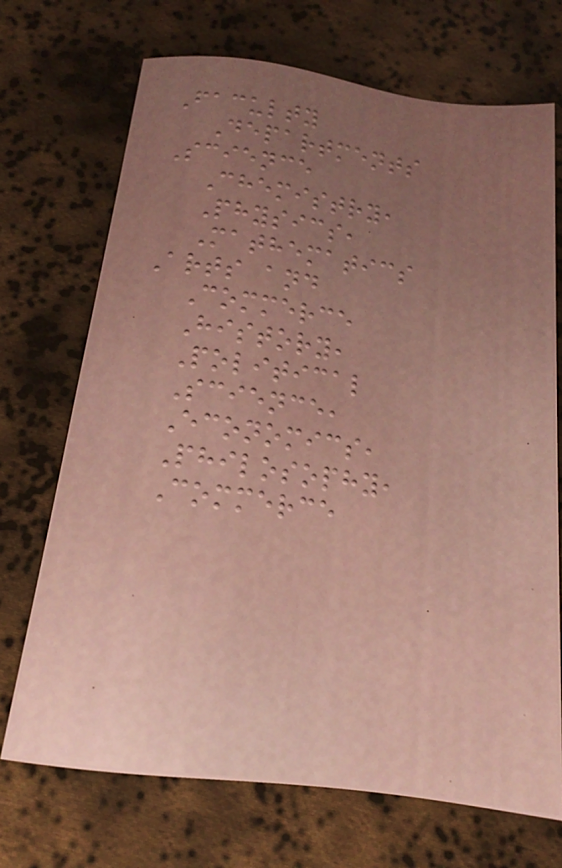Faculty
Departments
Science
Chemistry,
Physics,
Mathematics
Arts and
Commerce
History,
Political
Science,
Economics,
Philosophy,
Commerce
